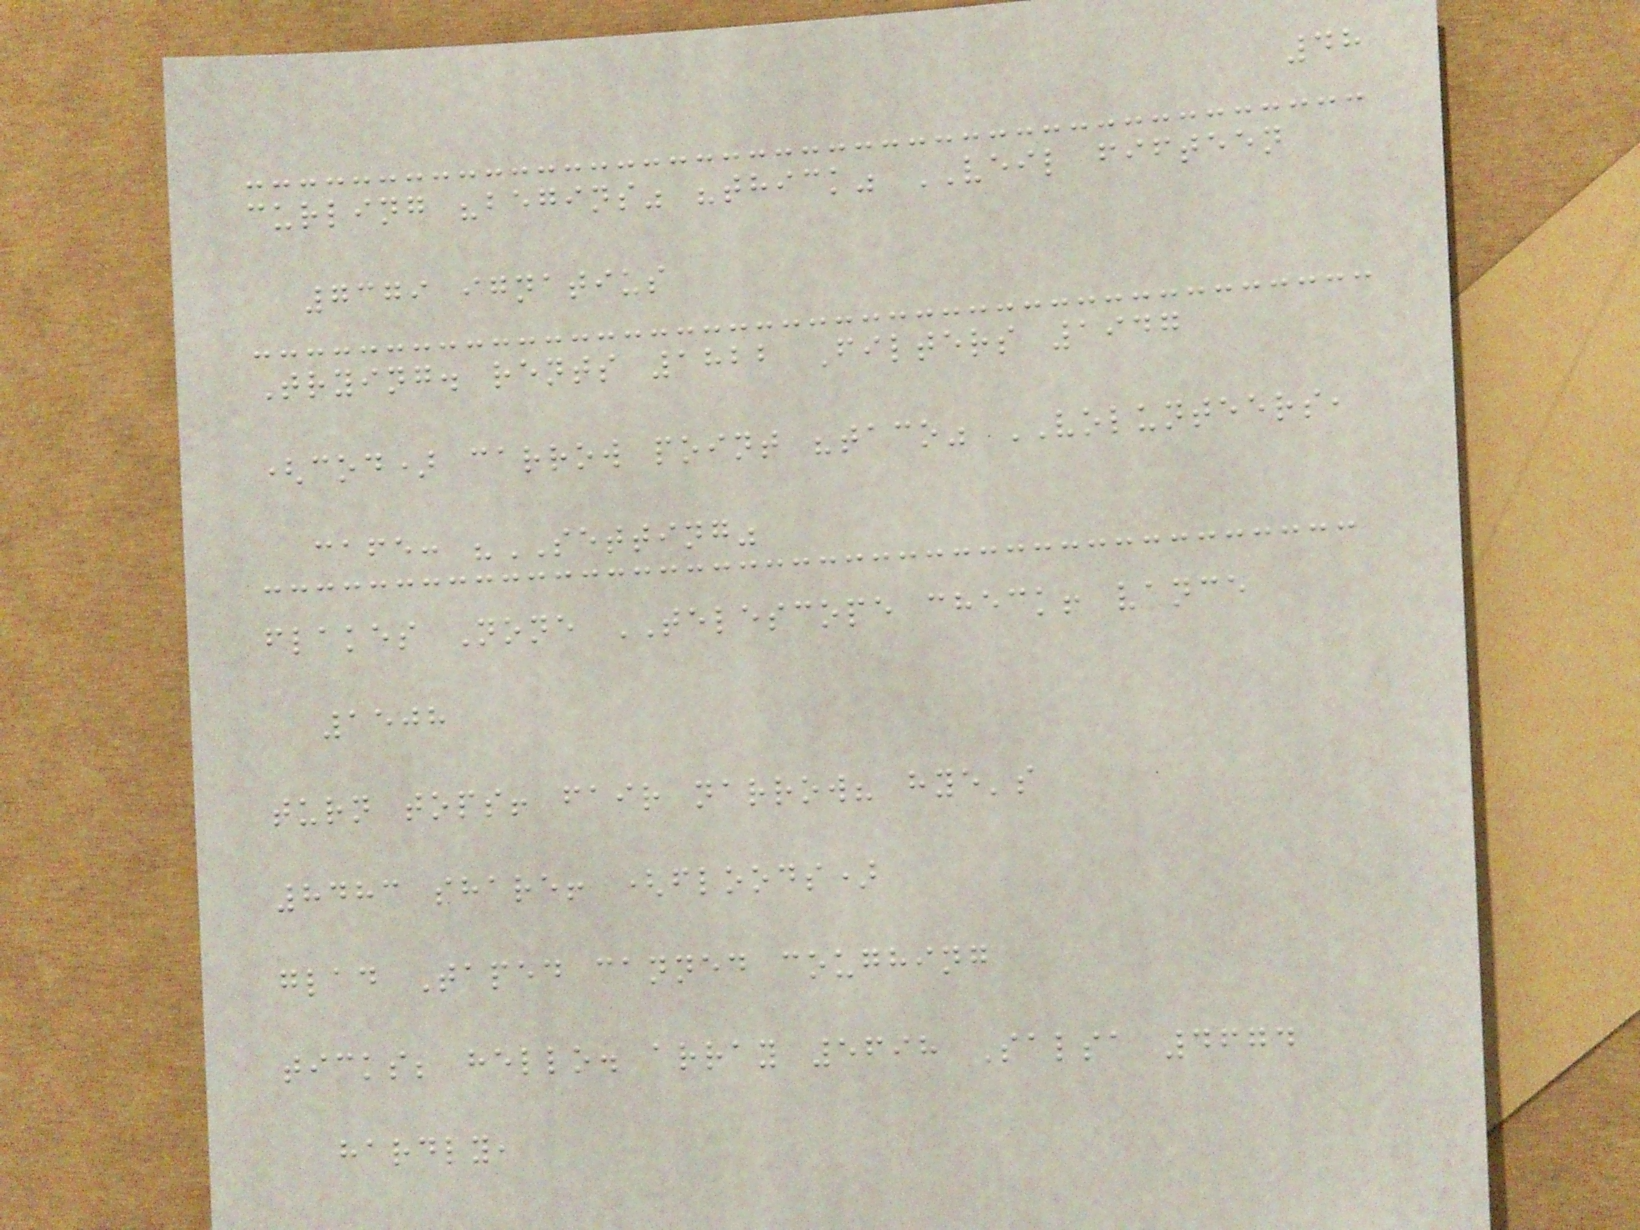48
curling "begins" "thick" VEIL fifteen
7379 ignatius
Trying. rents 1822 Filters 1947
(cod) carrow point "taco" VOLUNTEERS,
cafe: "SETTING"
flakes None TELESCOPE check! vance
1508
turn tops! fair narrow? hye's
8483 share! (floods)
glad Taped canned coughing
ticks; hello. array 5698 Salsa 4674
hardly,
